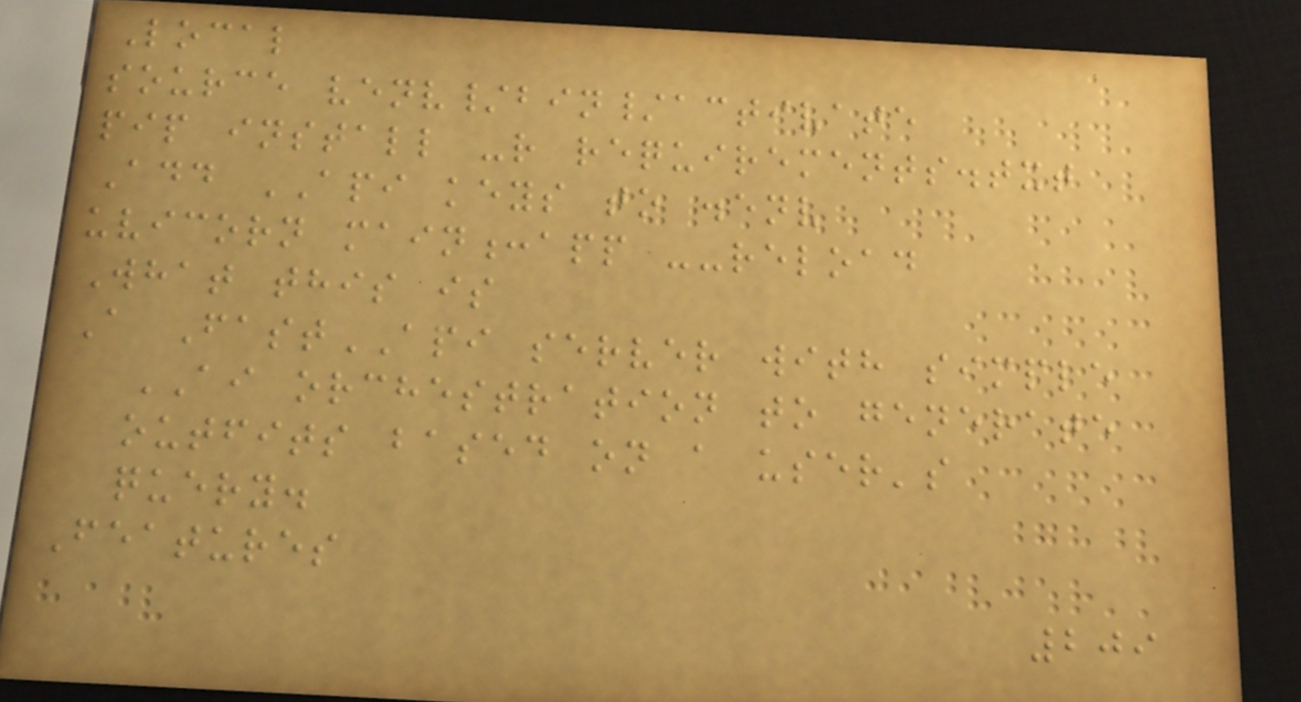Local
source venv/bin/activate
pip install -r requirements.txt
Add API keys to .env
uvicorn main:app --reload
What this is
A FastAPI server with simple
AI orchestration to generate
outfits based on a user's
query.
Features
209
